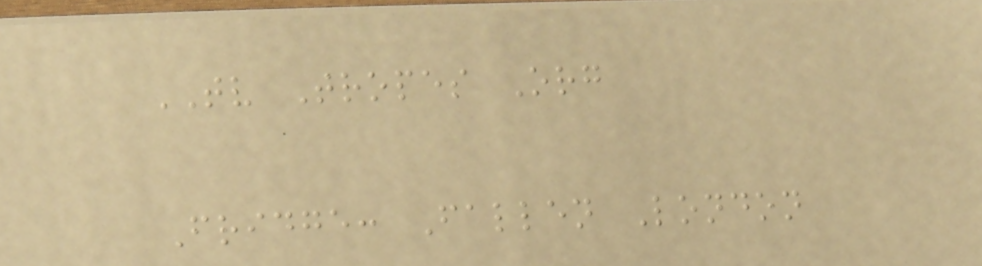TV Tropes Org
Fridge: Fallen London
